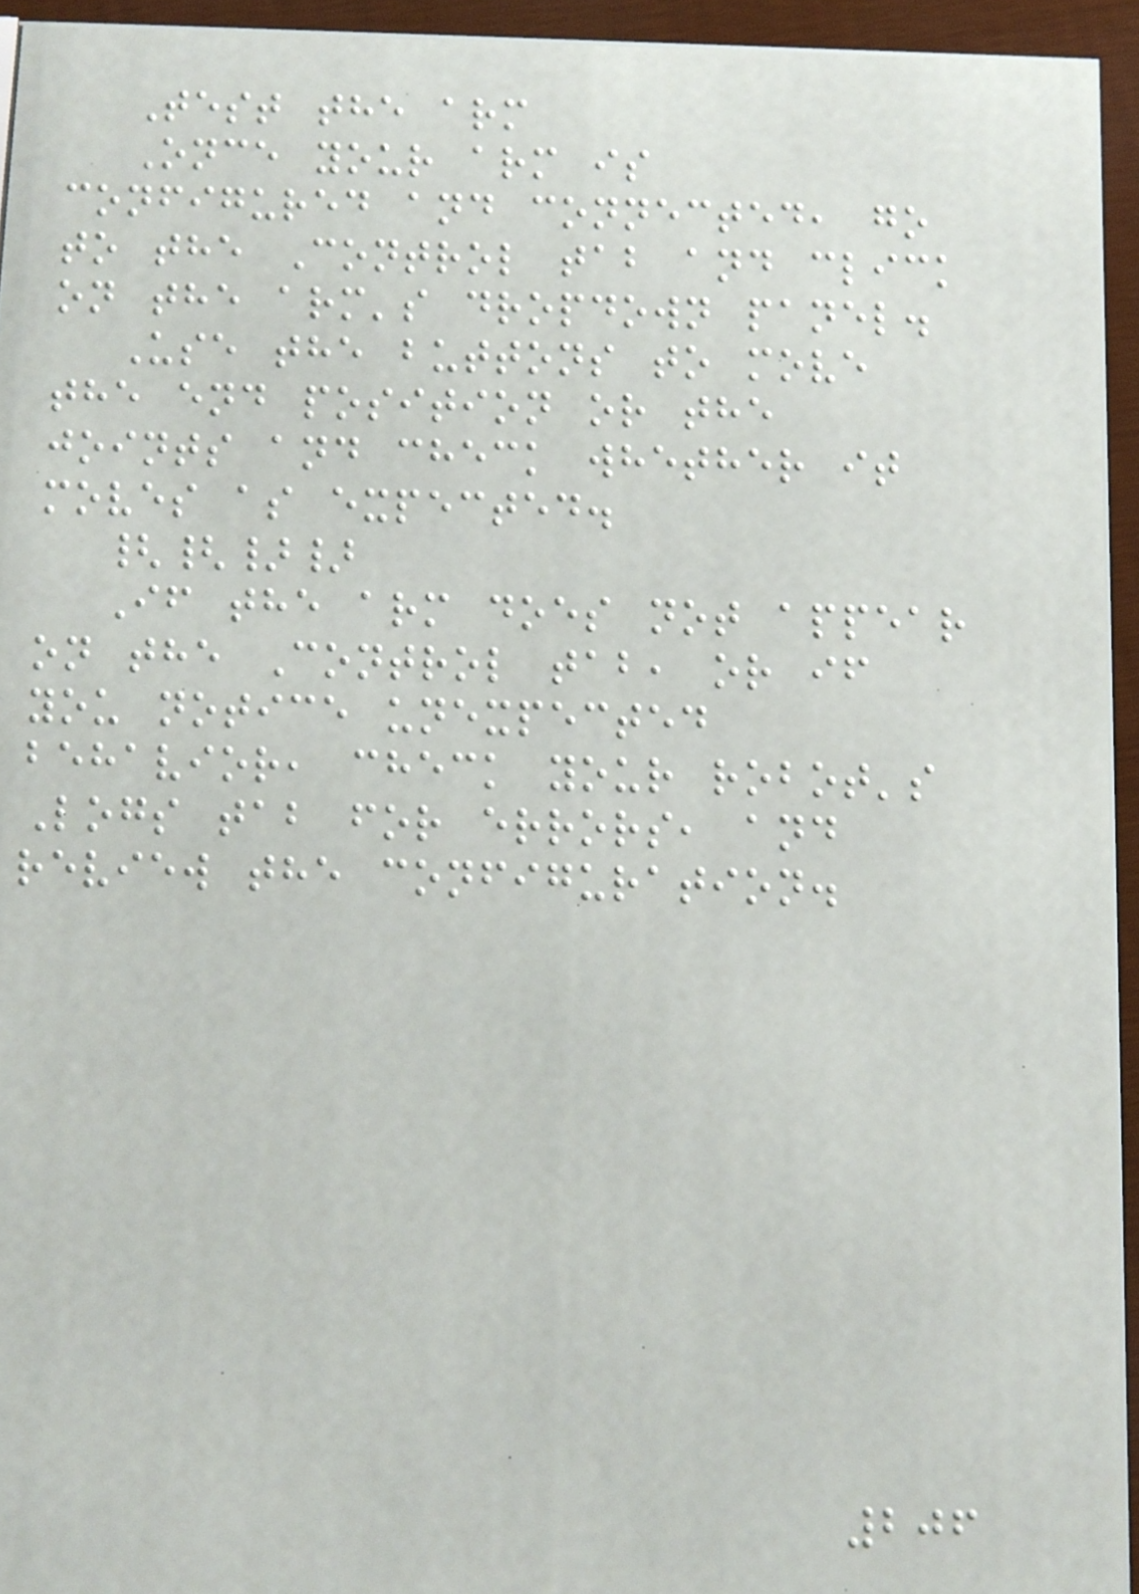Test the arm
Once your arm is
configured and connected, go
to the Control tab and click
on the arm's dropdown panel.
Use the buttons to move
the end position or the
joints and check whether it
moves as expected.
{{}}
If the arm does not appear
on the Control tab, or if
you notice unexpected
behavior, check your robot's
Logs tab for errors, and
review the configuration.
206
